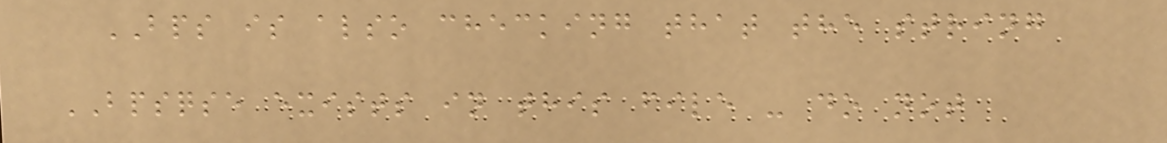BPS is also checking that the string
BPSQSE exists in this file - do not
